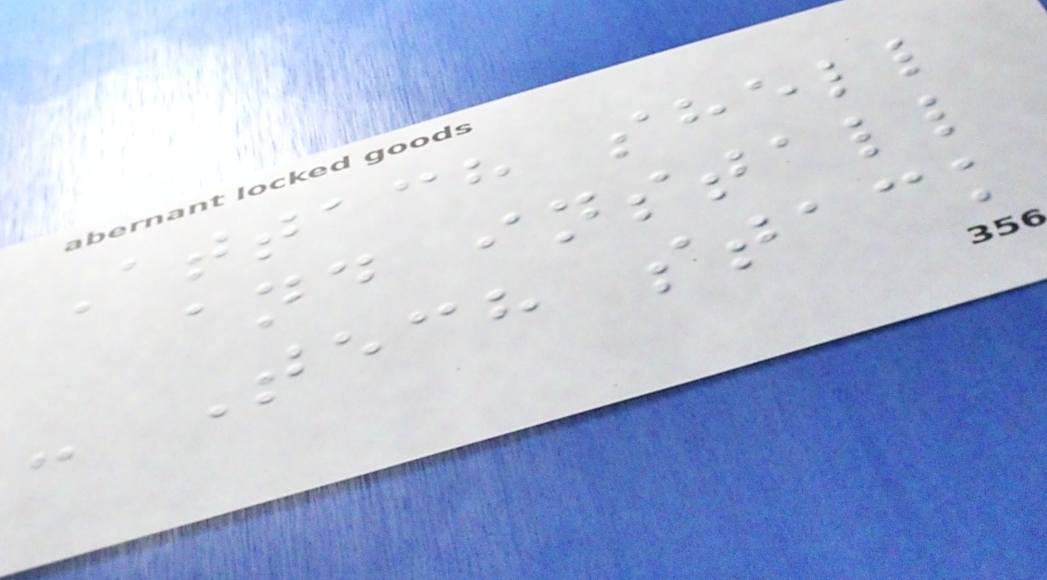Attach shell
and install
- Tech stack
